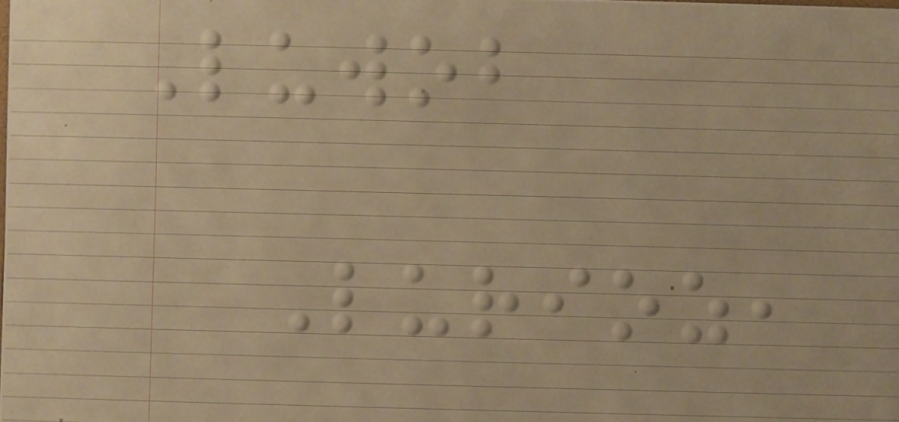Luwob
Lurioz,
